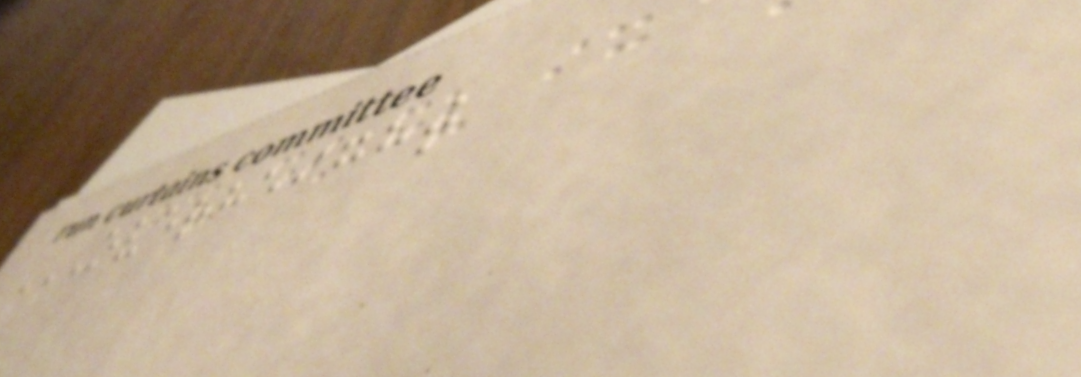OVERHEIGHT
